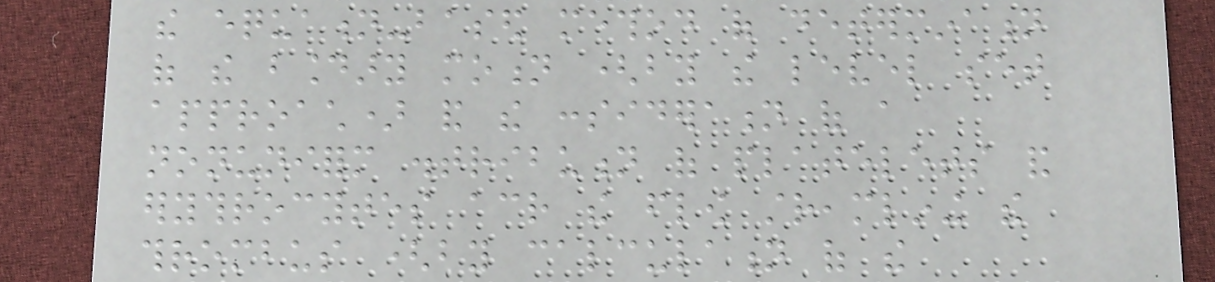the equation-based method of determination
of the boundary motion (by the level set
approach) and the consideration of a
nonuniform distribution of platelets and
erythrocytes across the flow streamlining the
thrombus (by calculation of the
